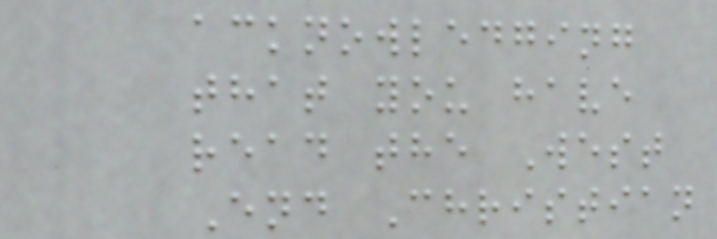acknowledging
that you have
read the West
End Christian
